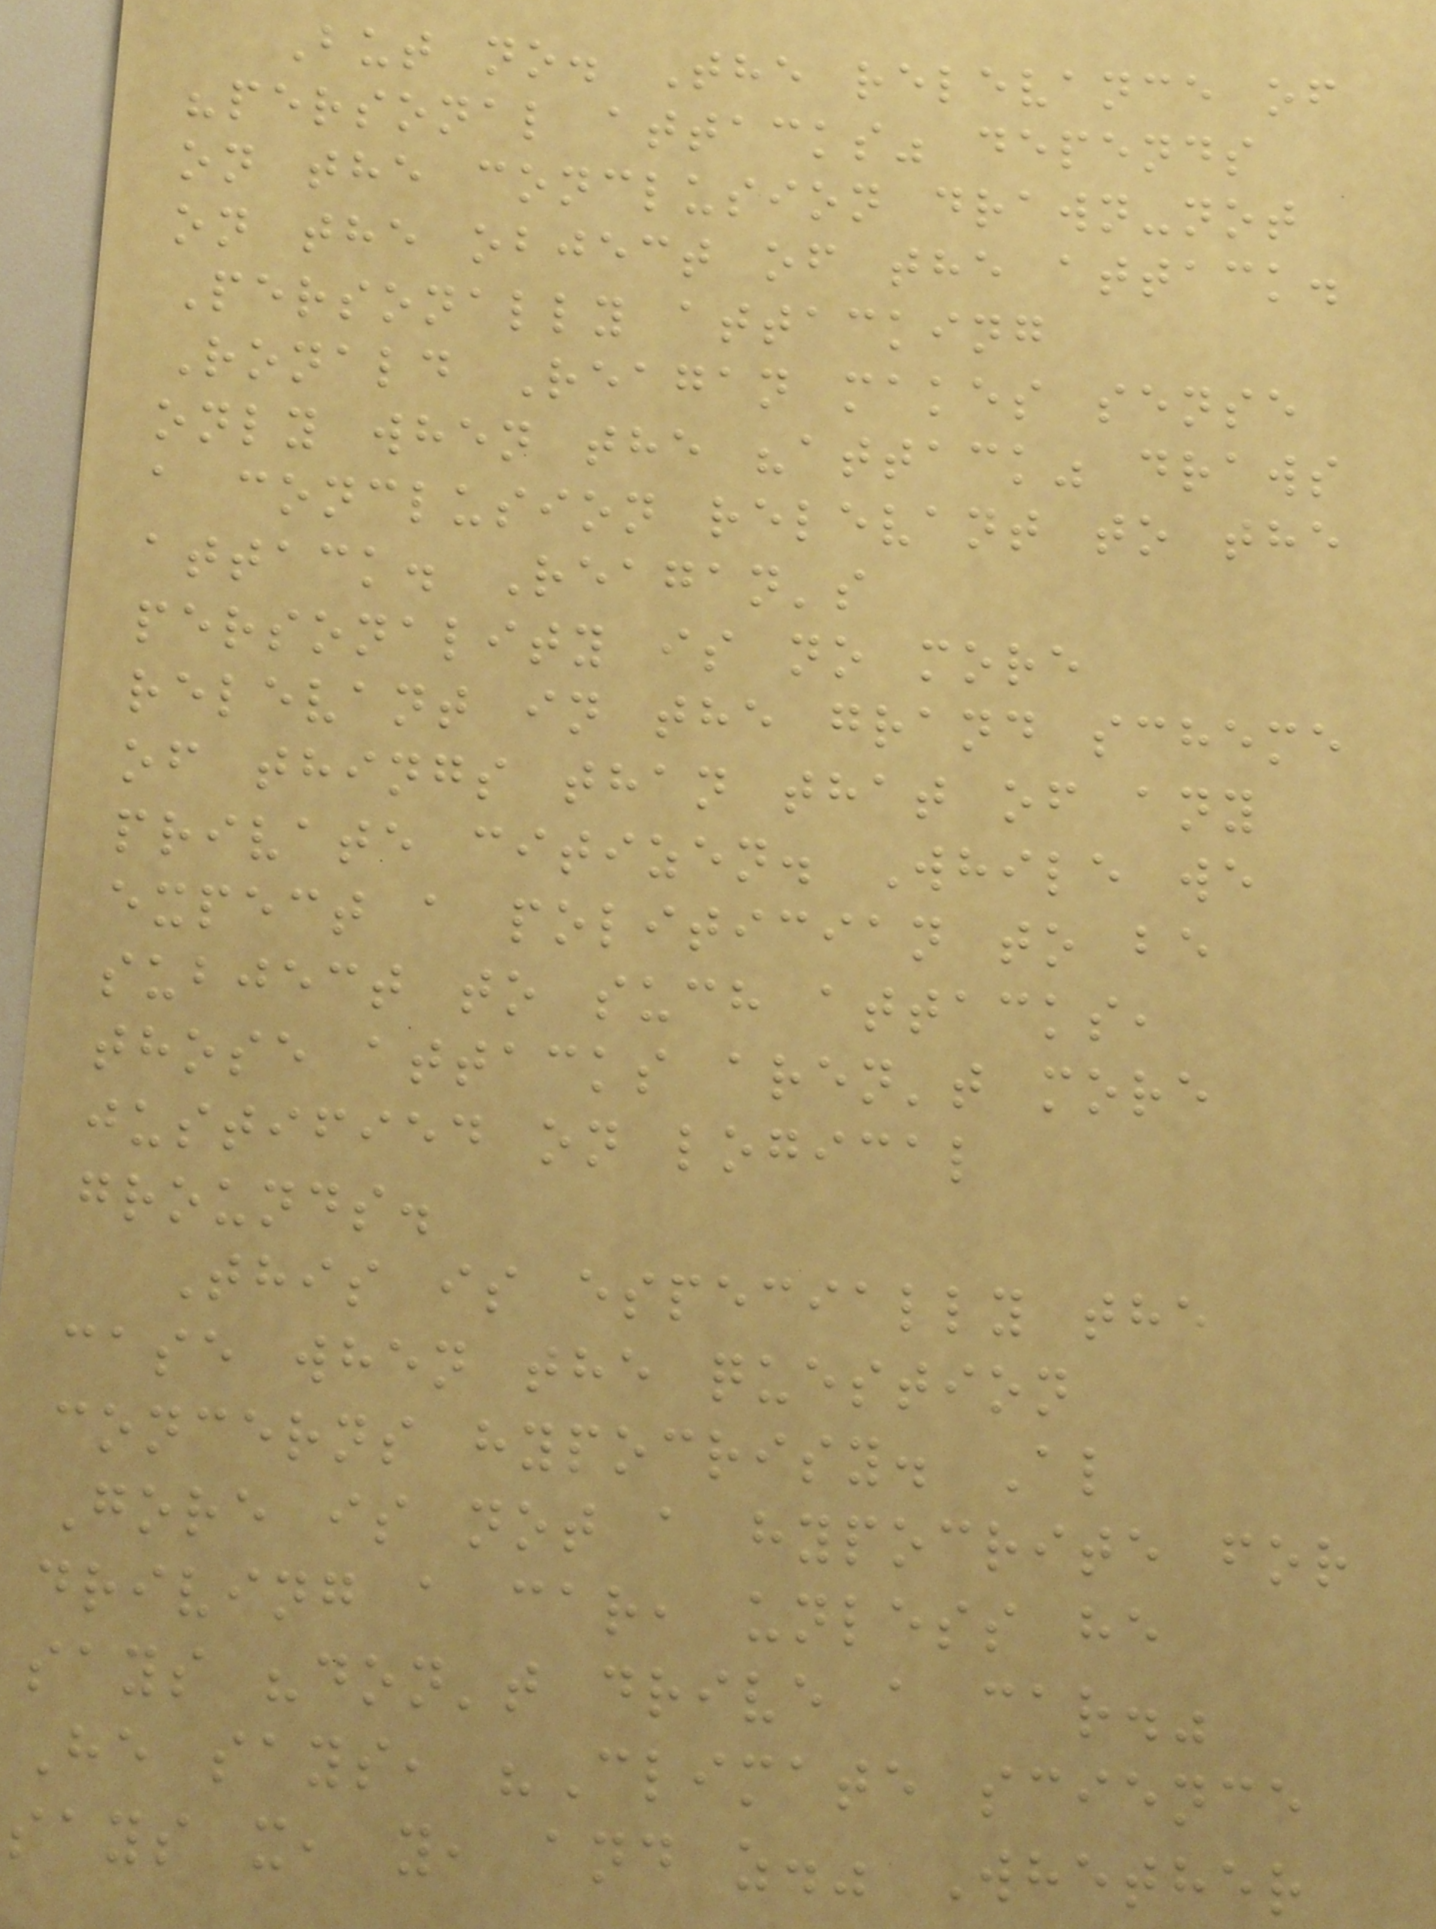But no. The relevance of
"personal attacks" depends
on the conclusion drawn-not
on the object of the attack.
Personally attacking
Ronald Reagan makes sense
only when the "attack" draws
a conclusion relevant to the
attack. Reagan's
personality is no more
relevant in the grand scheme
of things than that of any
private citizen. While we
expect a politician to be
subject to such attacks,
those attacks aren't more
justified on logical
grounds.
This is especially the
case when the question
concerns hypocrisy. Al
Gore is not a hypocrite for
driving a car, unless he
says "don't drive a car."
He says, "Climate science
says x, y, and z." Whether
